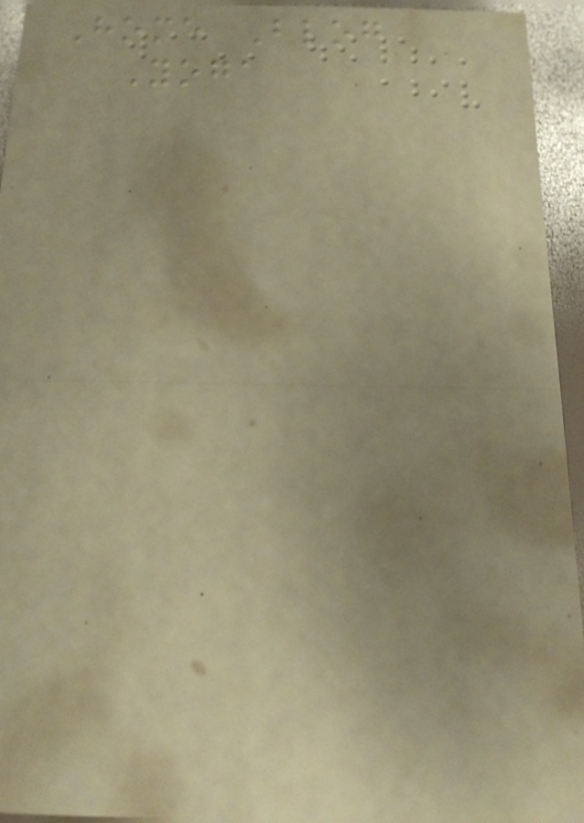Home Blog
Yoga
